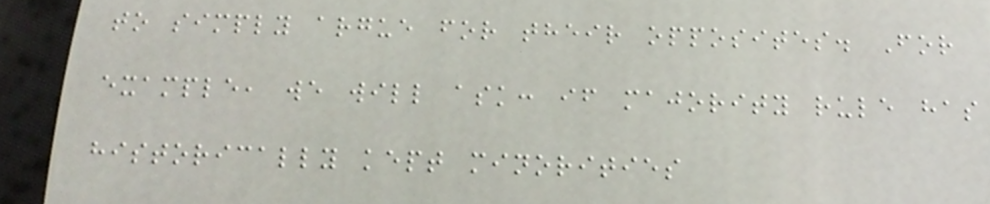to simply argue for their opposites. For
example, we will ask: if majority rule has
historically kept minorities
